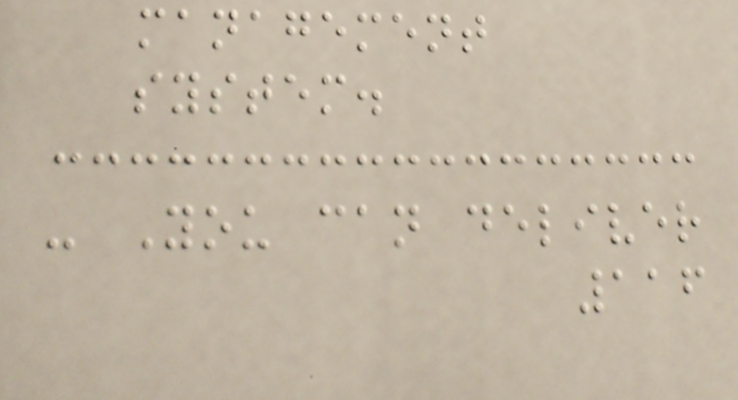management
system.
- You can deliver
116
